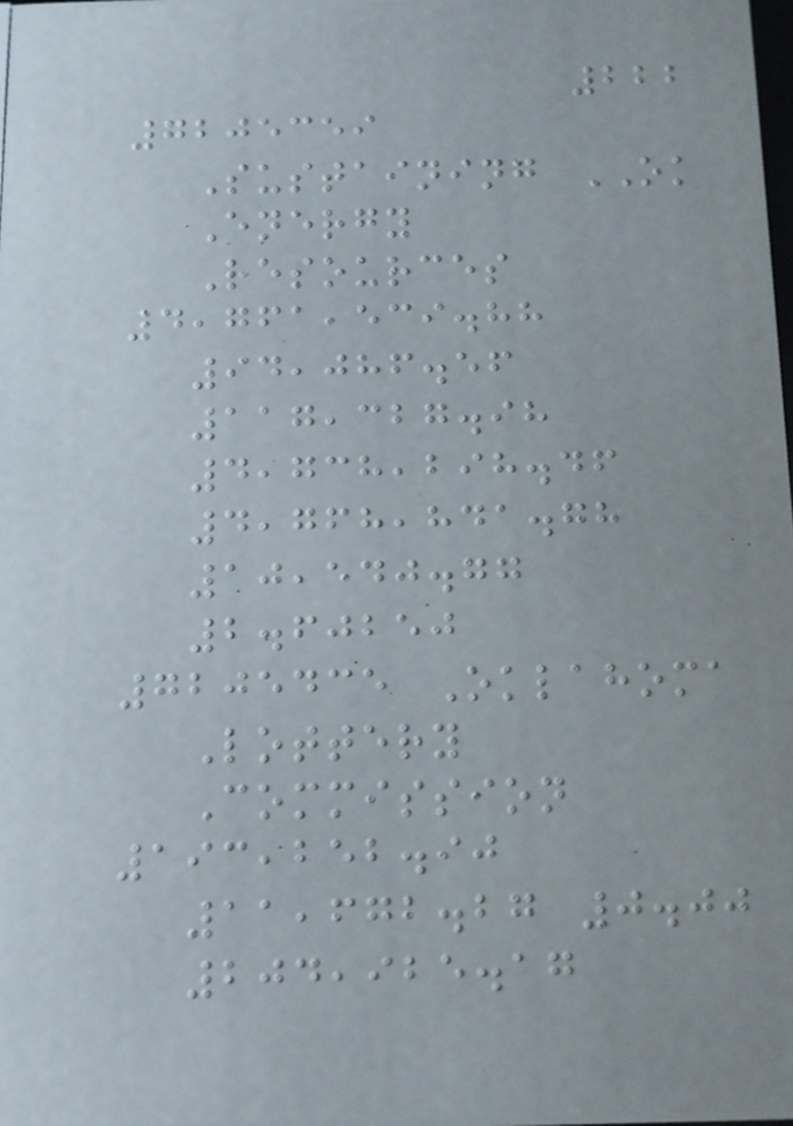222
7205359
Sustaining OK
Energy
Resources
4,761,539.88
94,086.56
117,327.98
4,738,298.46
4,768,841.78
10,540.77
2.60250
7205435 Oklahoma
Lottery
Commission
193,252.90
11,672.27 0.00
204,925.17
